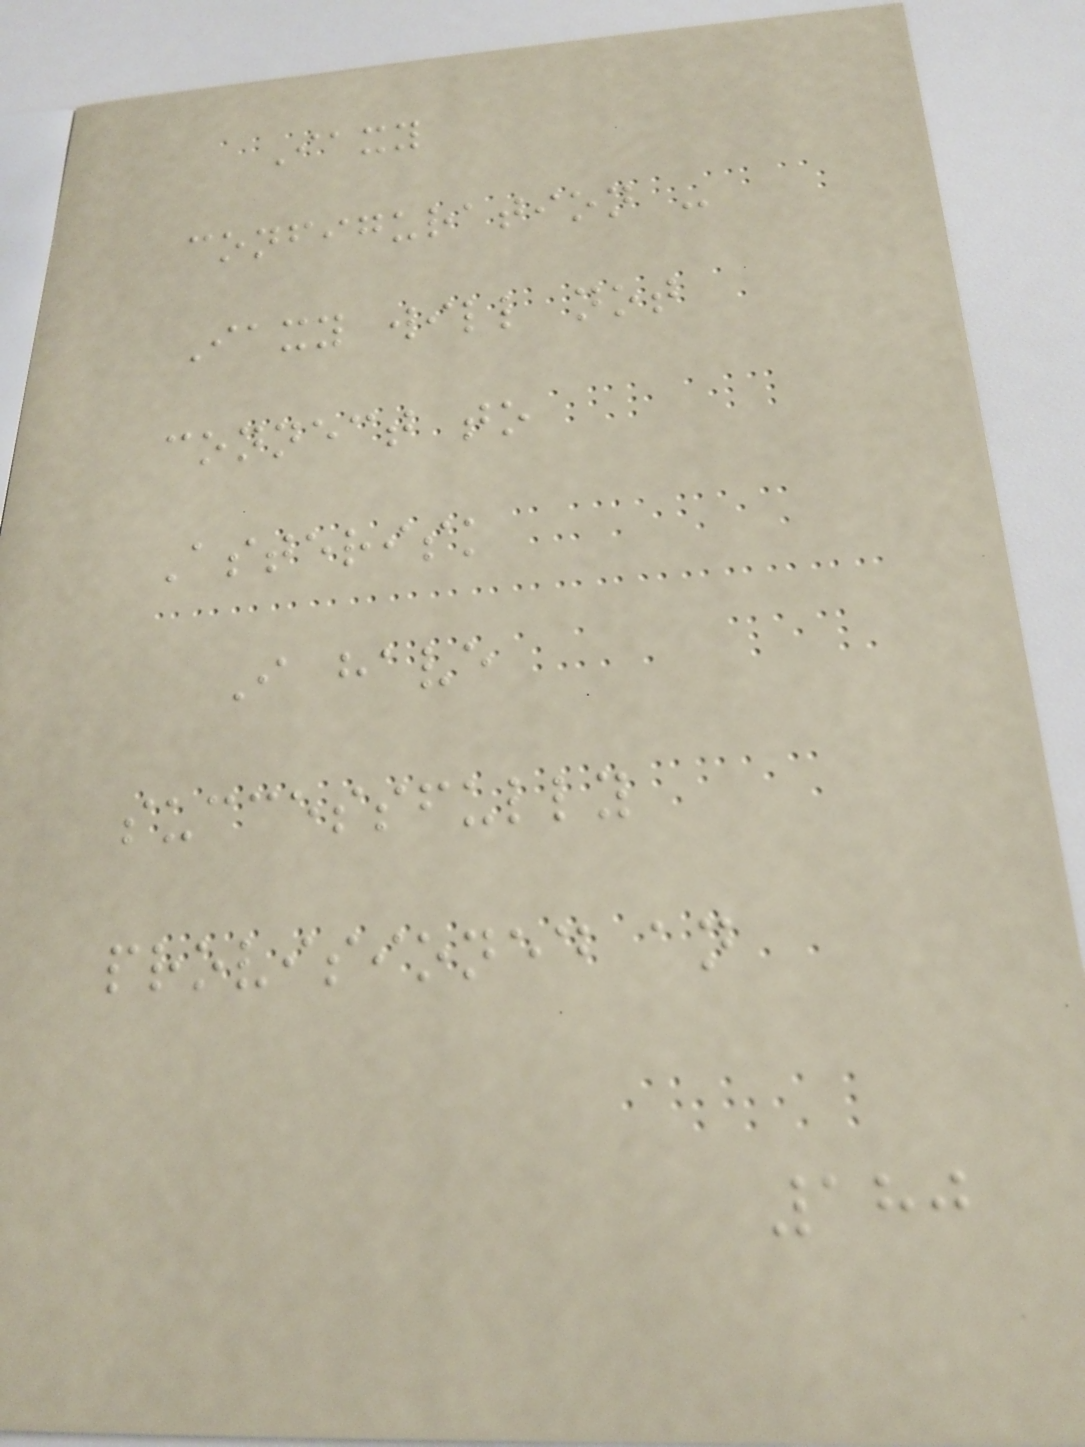Iaxy
configuration -
Iaxy will not
connect to
Asterisk
I have
successfully
provisioned an
180
